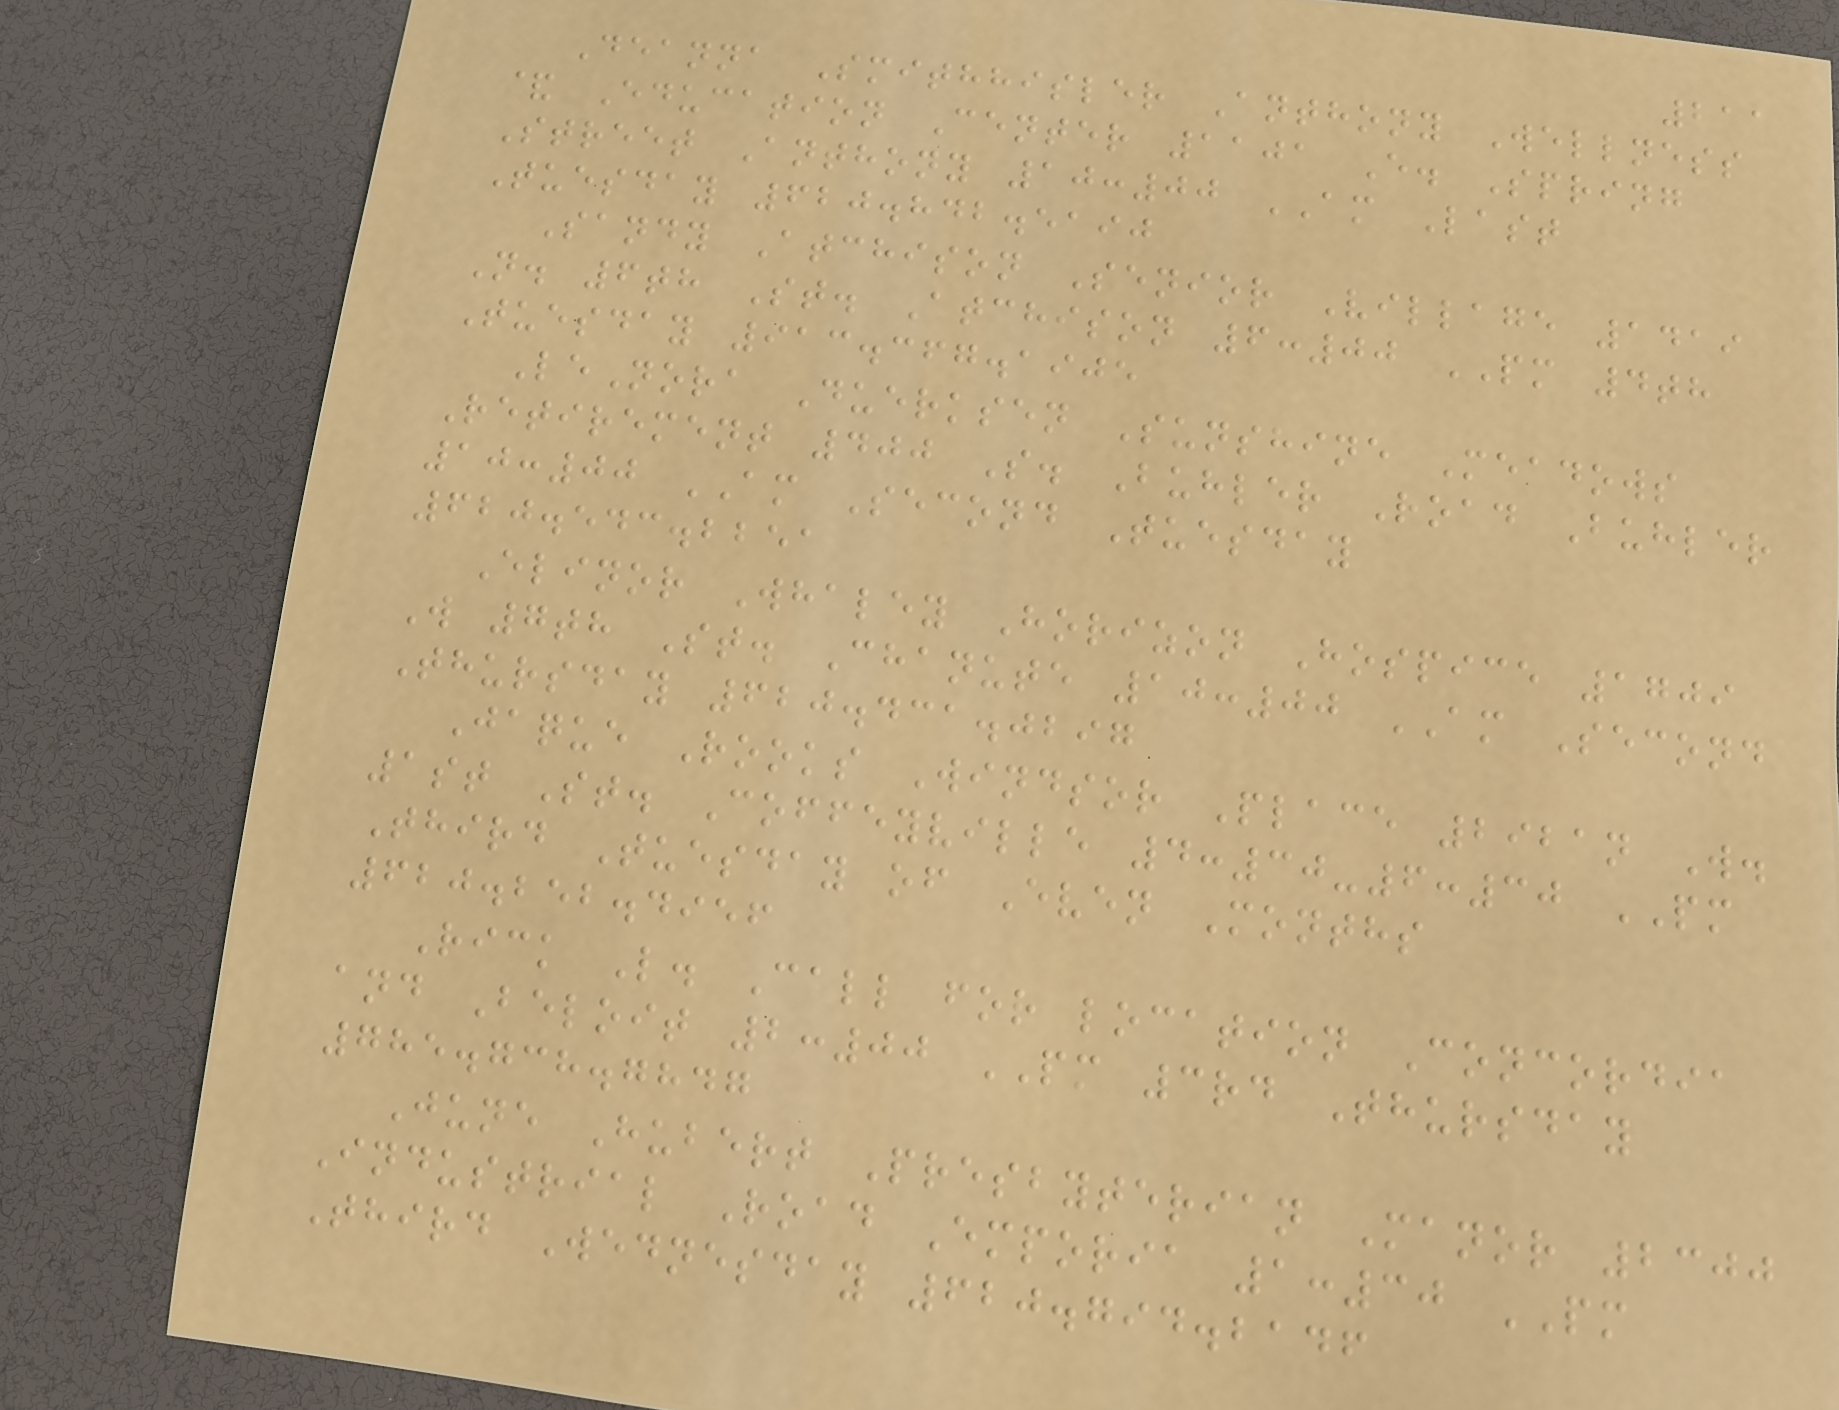211
Deanna Smithhisler Anthony Wellness
& Education Center 1101 E. Spring
Street Anthony 10:00 AM Last
Tuesday 620.842.5190
Sandy Atchison Senior Village 1419
N. 6th St. Atchison 6:00 PM 4th
Tuesday 913.367.1905
LeNora Duerksen Sunshine Meadows
Retirement 400 S. Buhler Road Buhler
10:00 AM Second Tuesday
620.543.2251
Elinor Whaley Horizon Hospice 1709
W 7th St. Chanute 10:00 AM Second
Thursday 620.431.0297
Jaque Rooks Windsor Place 2921n W.
1st St. Coffeyville 4:30-6:30 PM
Third Tuesday of Even Months
620.252.4956
Rick L. Call for location Concordia
and Beloit 2:00 PM 3rd Thursday
785.738.7847
June Hubert Presbyterian Manor 2300
Industrial Road Emporia 1:30 PM
Third Wednesday 620.794.2146
